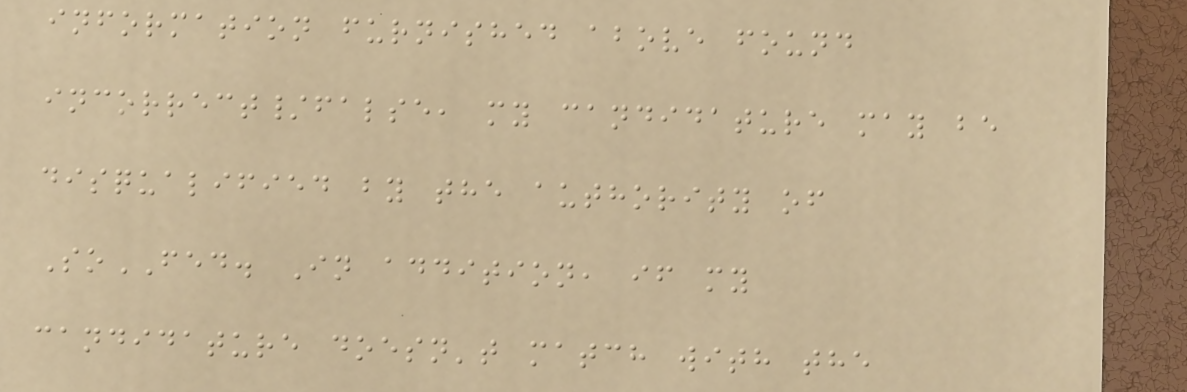information furnished above found
incorrect/false, my candidature may be
disqualified by the authority of
SoFED. In addition, if my
candidature doesn't match with the
